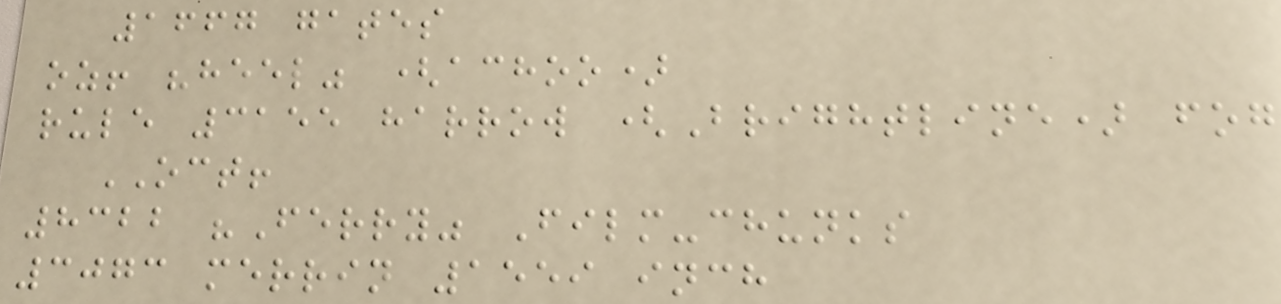1667 gates
oz! "heel" (achoo)
rule 3155 harrow (Brightline) fog
OCT!
8322 "Ferry" Film-chunks
3073 merrin 1559 inch
